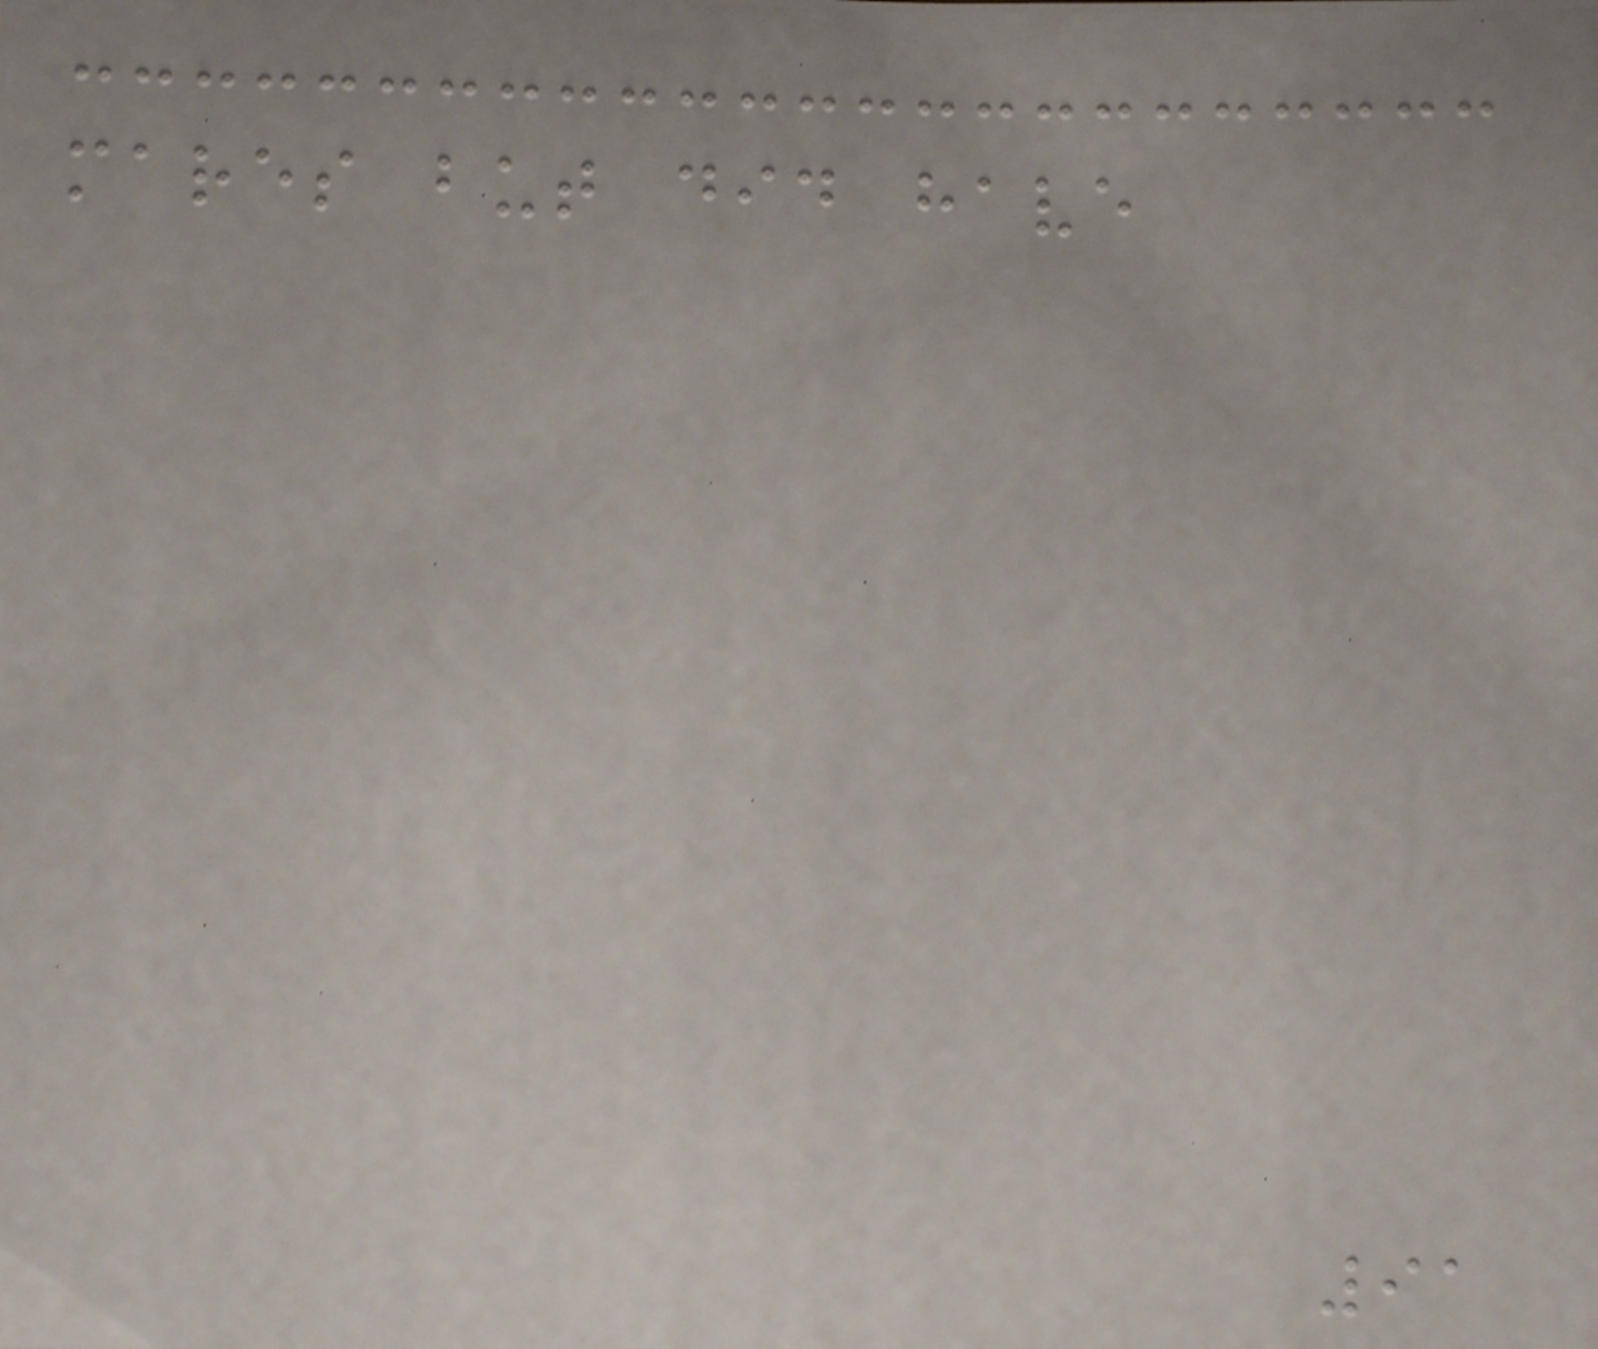mares but did have
91
